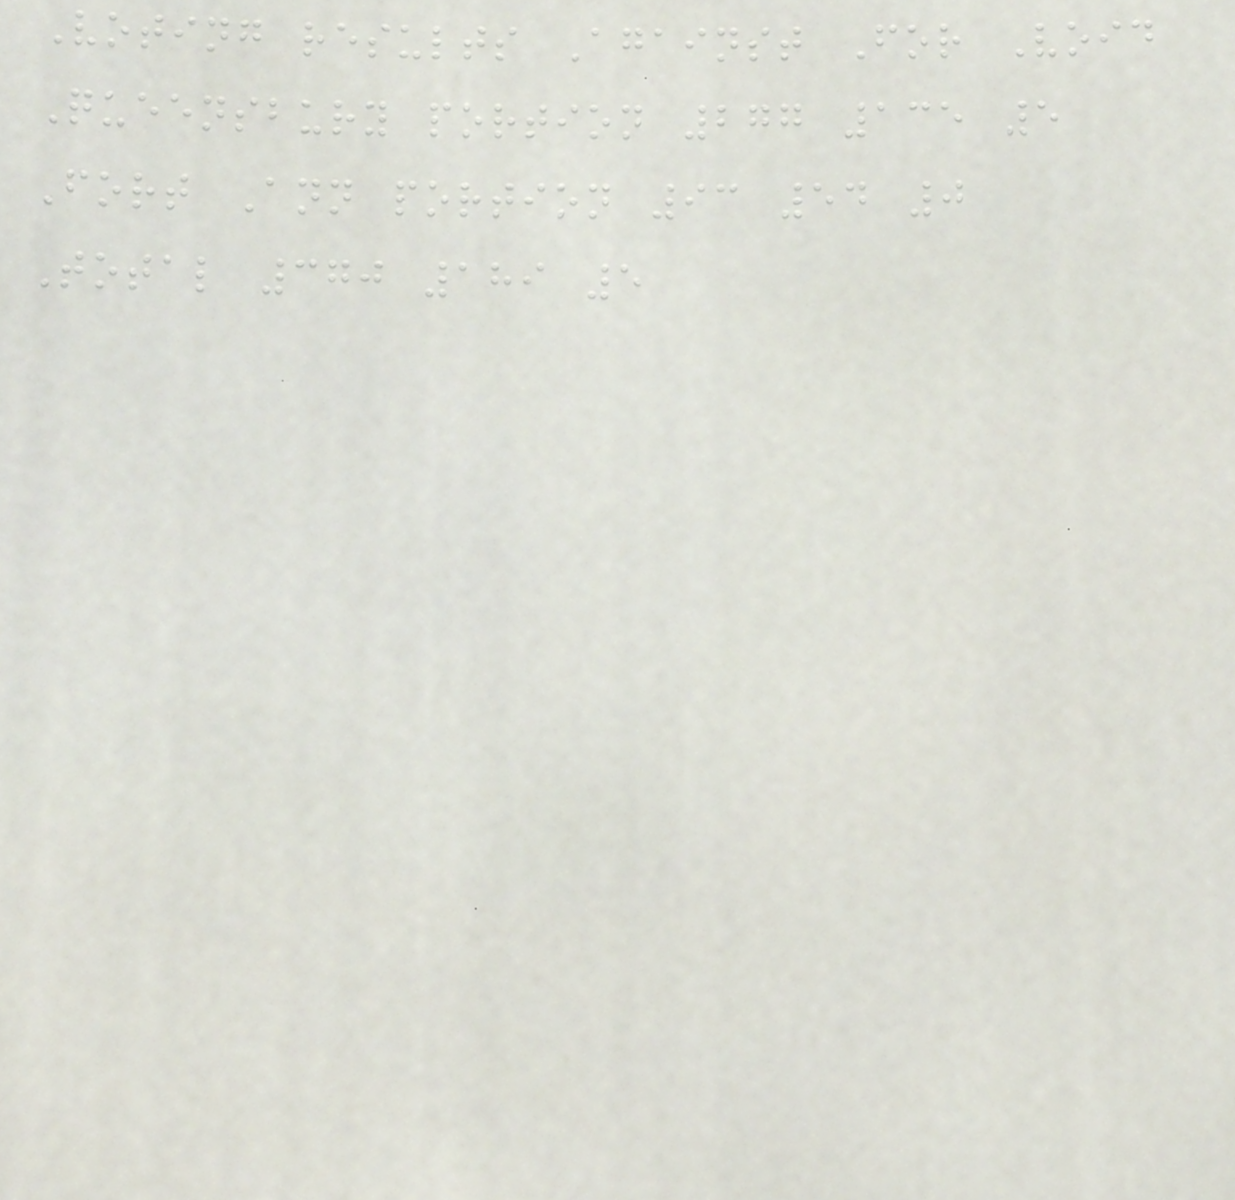Voting results Against For Void
Queensbury portion 277 135 5
Fort Ann portion 93 54 0
Total 370 189 5
